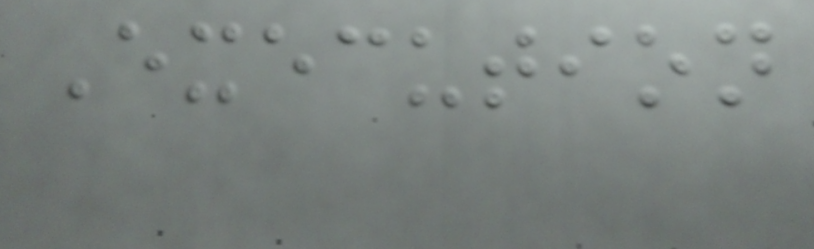Execution
